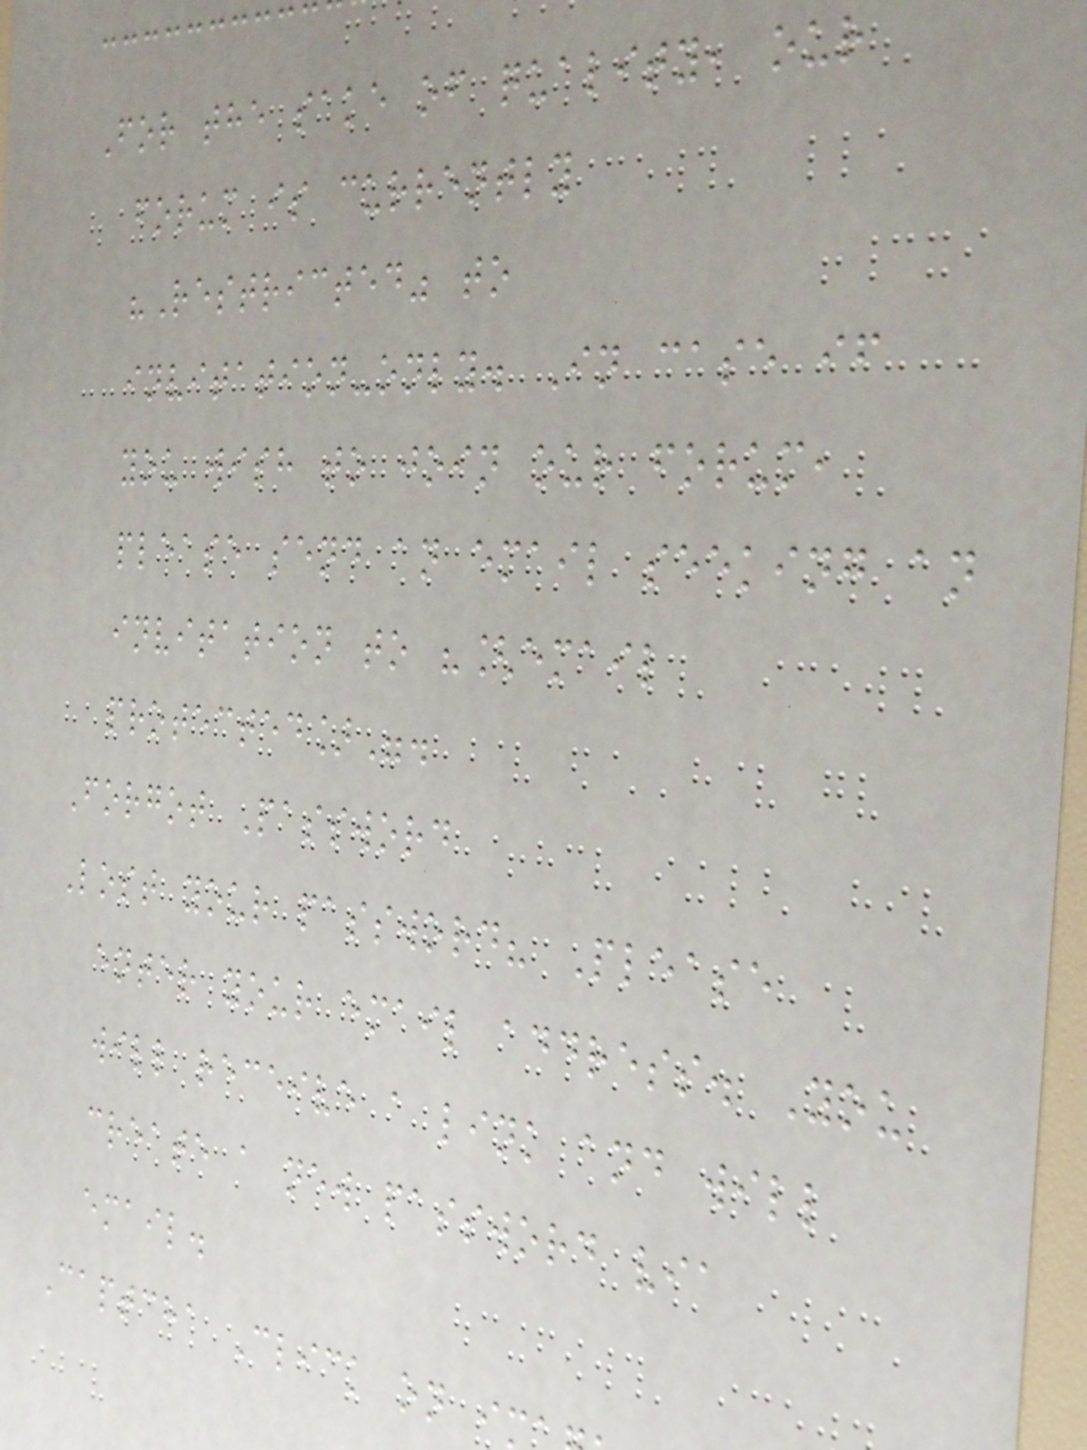For the sake of quality, our
forum is currently
"Restricted" to
invitation-only. In case if
you wish to join our forum,
please send an email seeking an
invitation to "[email
protected]".
Forgot Password
Lost your password? Please
enter your email address. You
will receive a link and will
create a new password via
email.
Captcha Click on i
